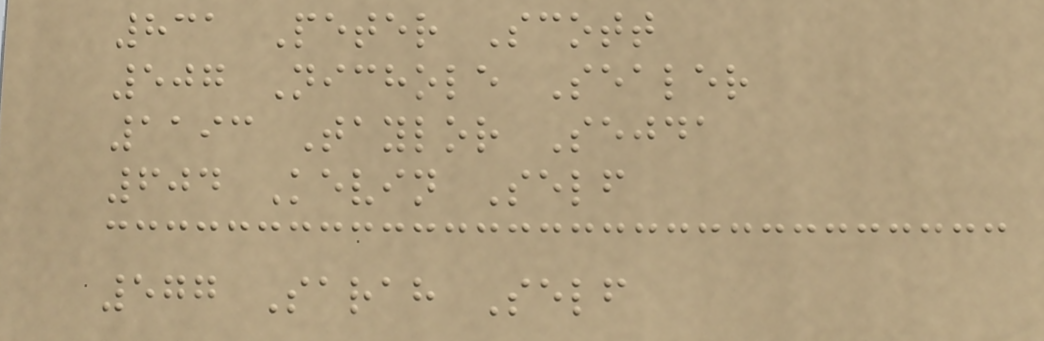831 Peter Scott
507 Nichole Sealer
1193 Taylor Sejda
604 Kevin Self
577 Sarah Self
